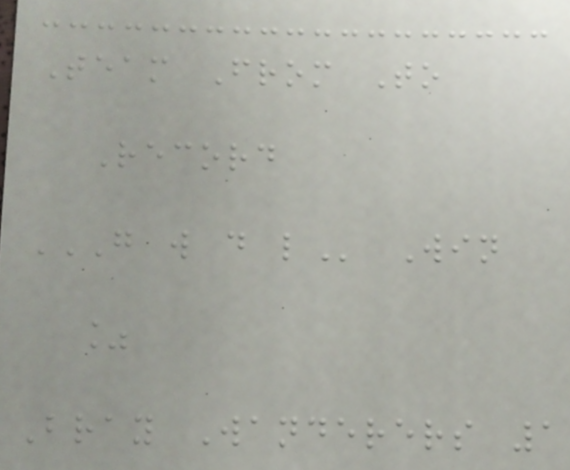Team From To
Record
G W D L Win
%
Bray Wanderers 1
